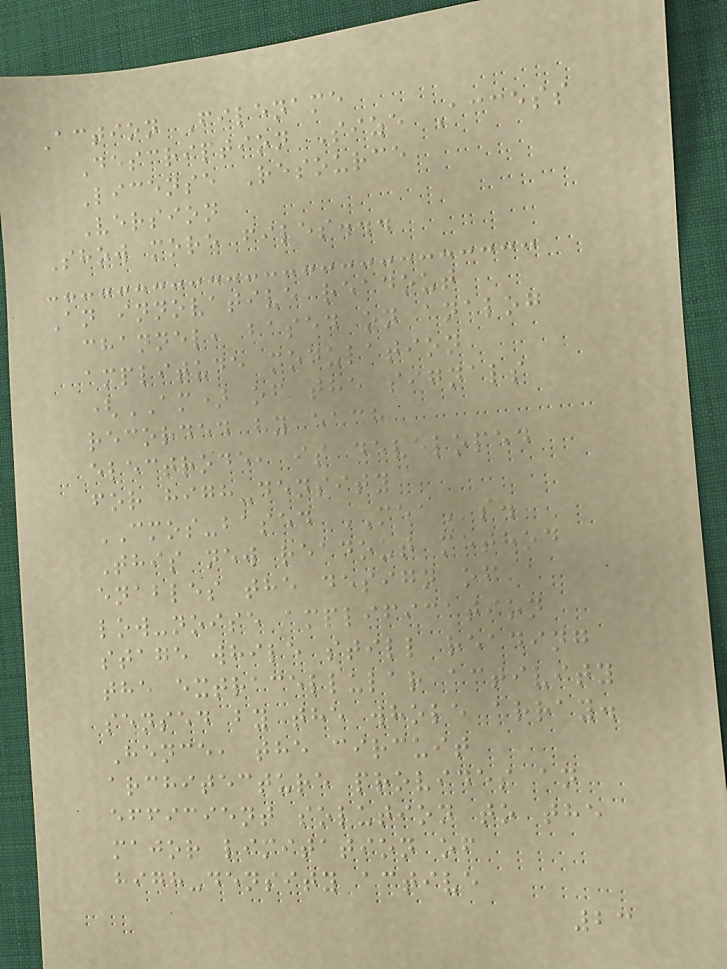Action Filename
Description Size Access
License Resource
Version
Show more files...
An innovative readout
channel, based on analog
amplitude modulation
(AM) of the signals
recorded by each
electrode, is developed
for high-density
CMOS-based MEAs.
This new readout method
enables the design of a
low-noise amplification
stage while still reading
the extracellular activity
sensed by the whole array.
Hence, the circuit
architecture provides an
efficient solution to the
major limitation of
high-density active
23
